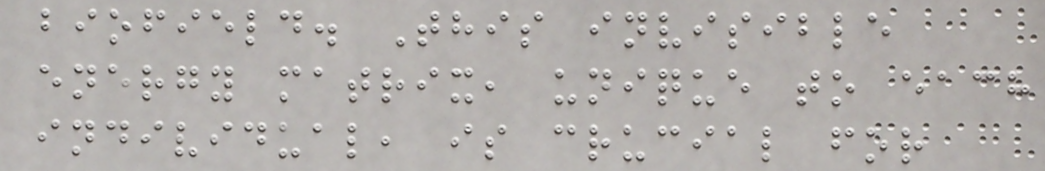biofield. This invisible
energy matrix, unique to each
individual, is crucial for
